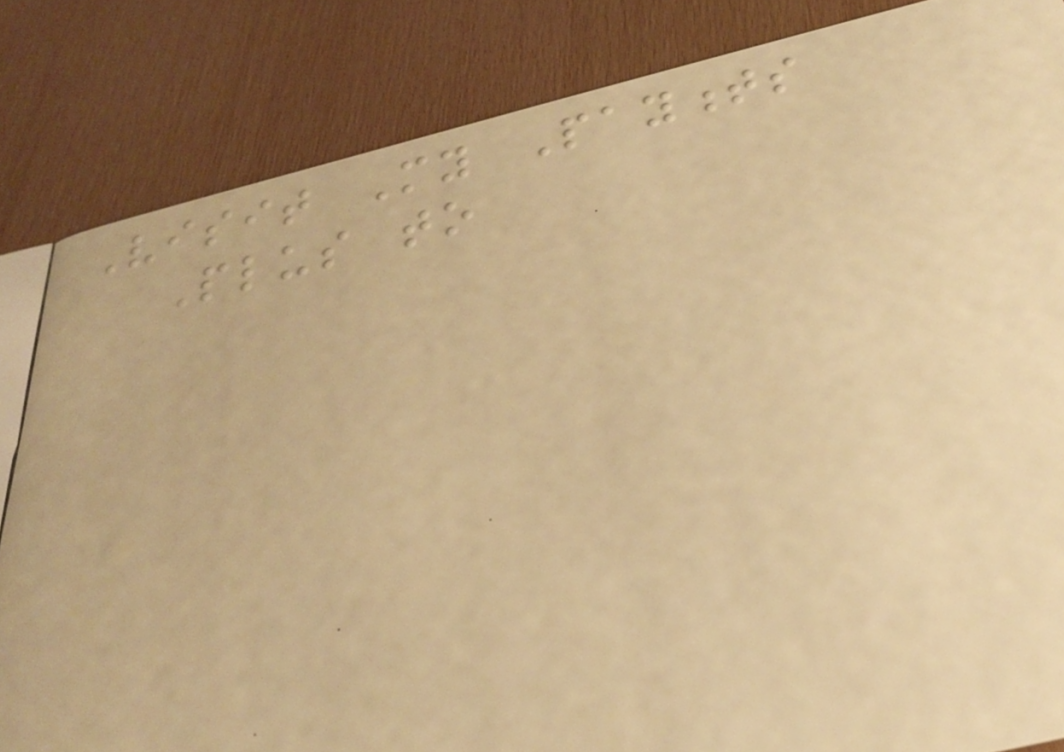Visit My Payments
Plus to
